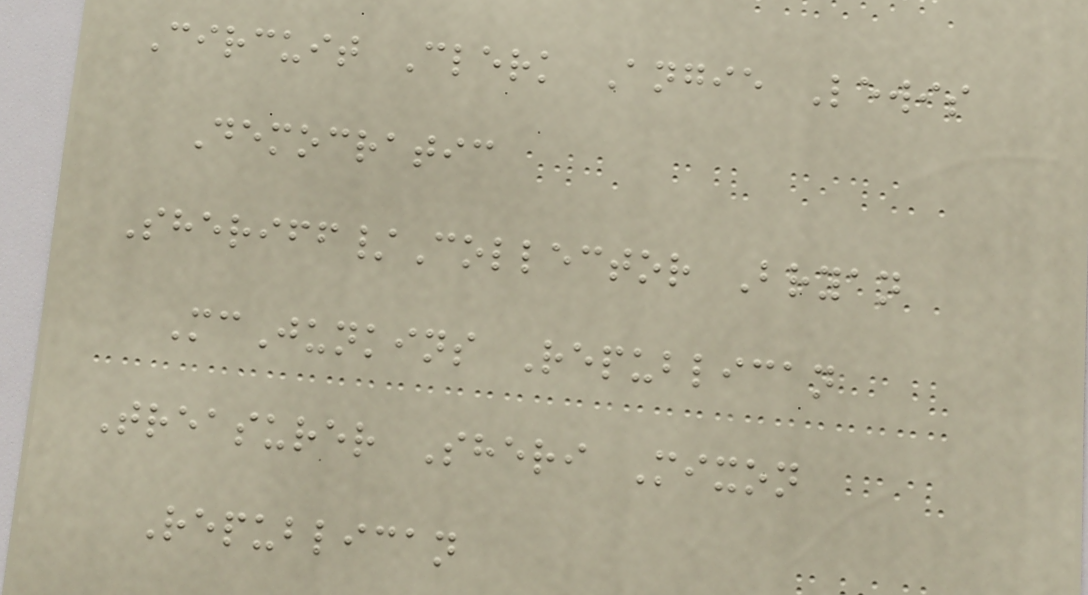Circuit Clerk Angie Lewis
Democratic
Sheriff/Collector Bryan
McJunkins Republican
Treasurer Sheri Mixon
Republican
